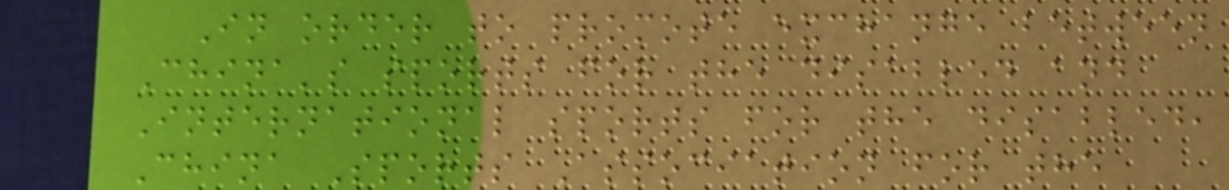In order to promote exchange between
China's sports for the disabled and
International sports for the disabled,
China Sports Association for the
